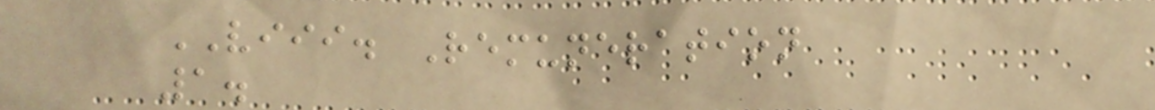VIII. Remuneration
1.
